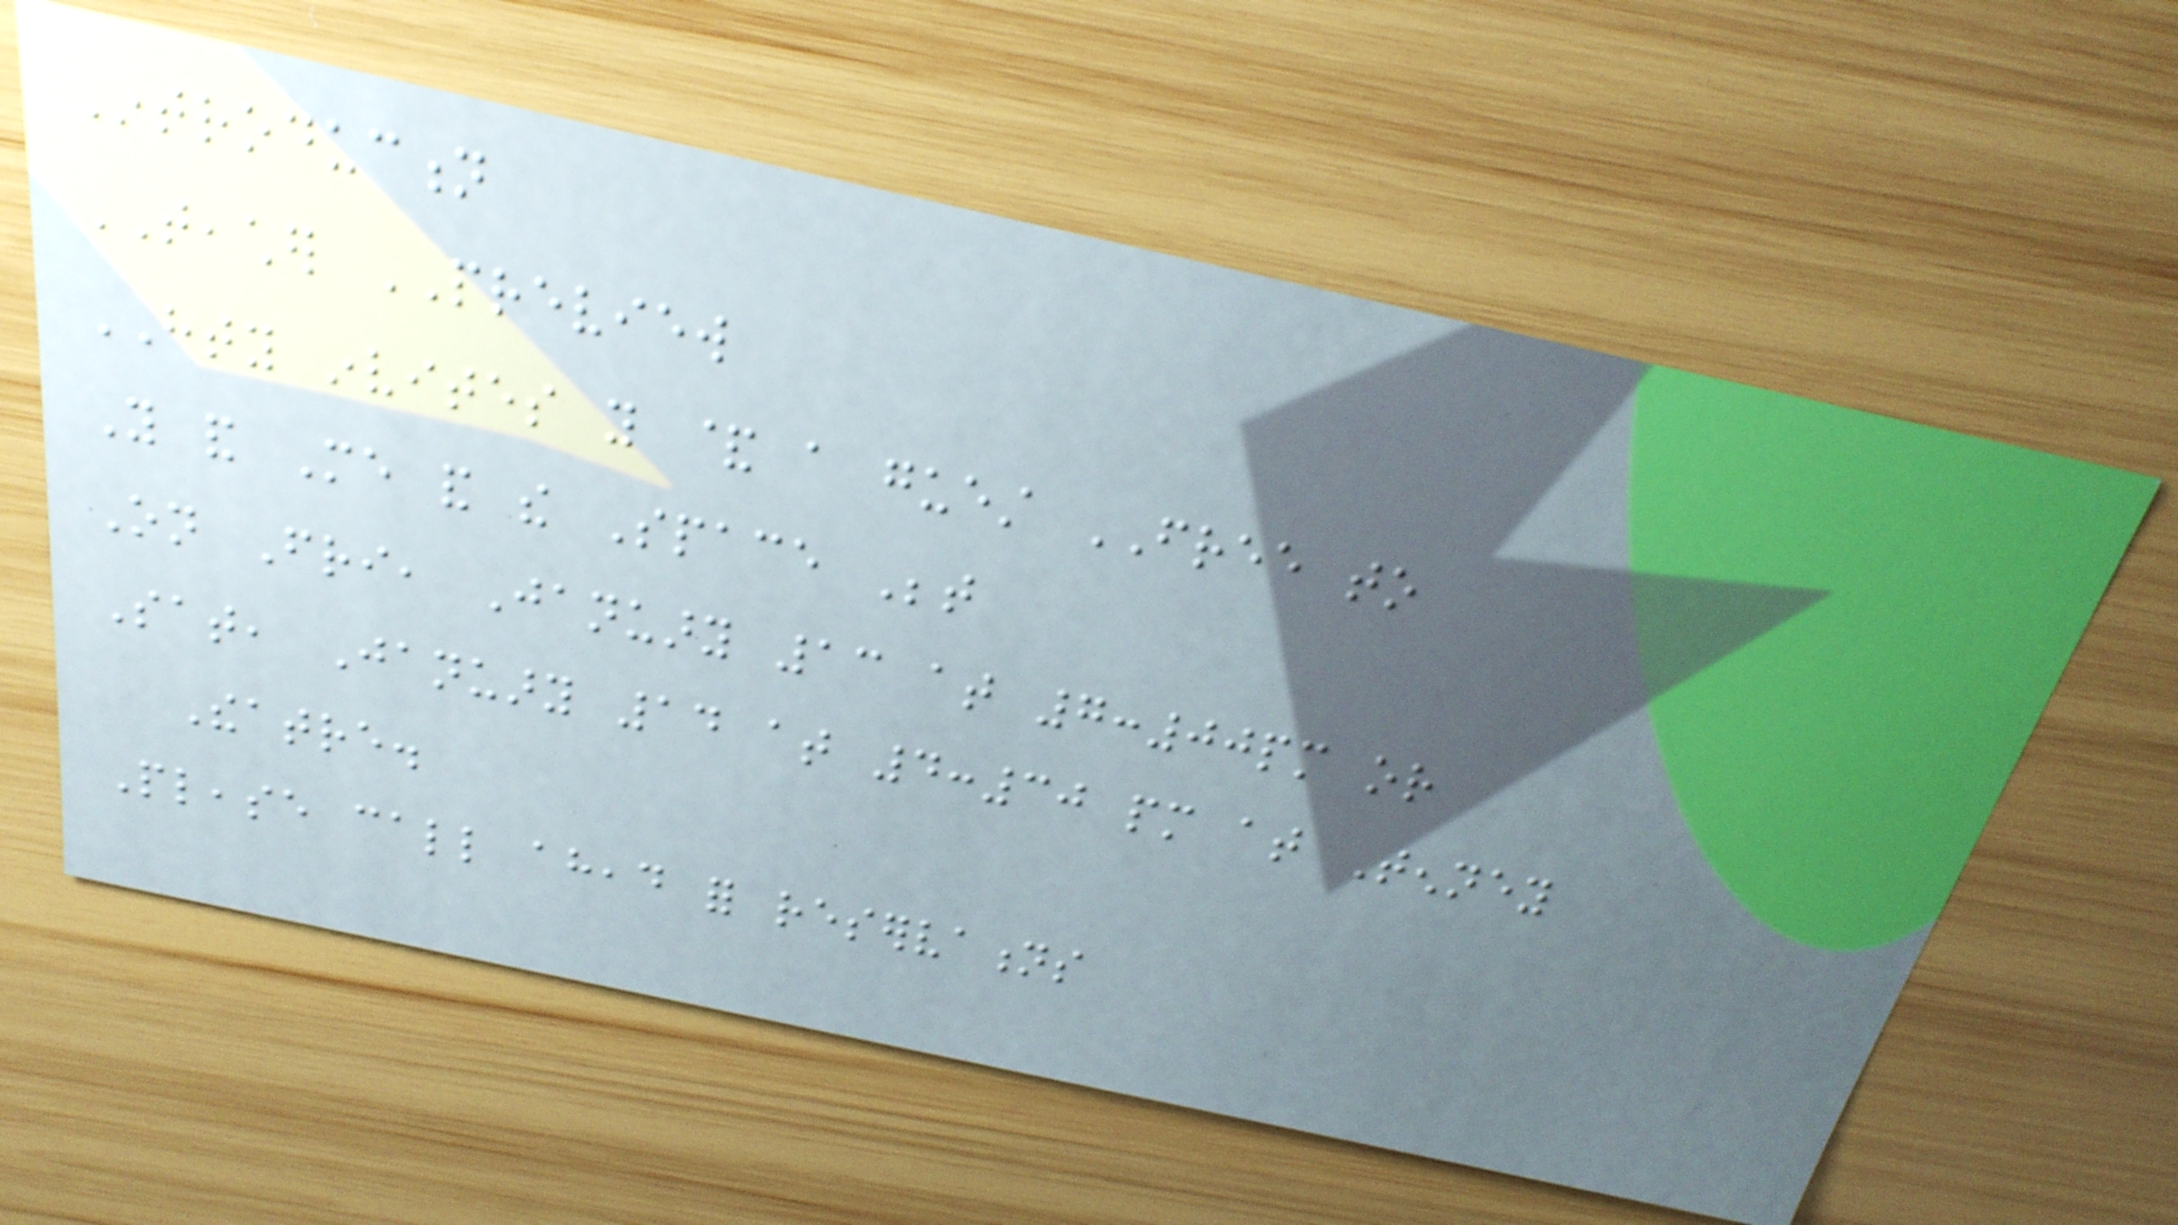Introduction
TEACHER PREVIEW
HTY invites you & a guest FREE to
You and Me and the Space Between
On Fri, January 13 at 7:00pm or
Sat, January 14 at 4:30 pm at Tenney
Theatre.
Please call ahead for reservations
